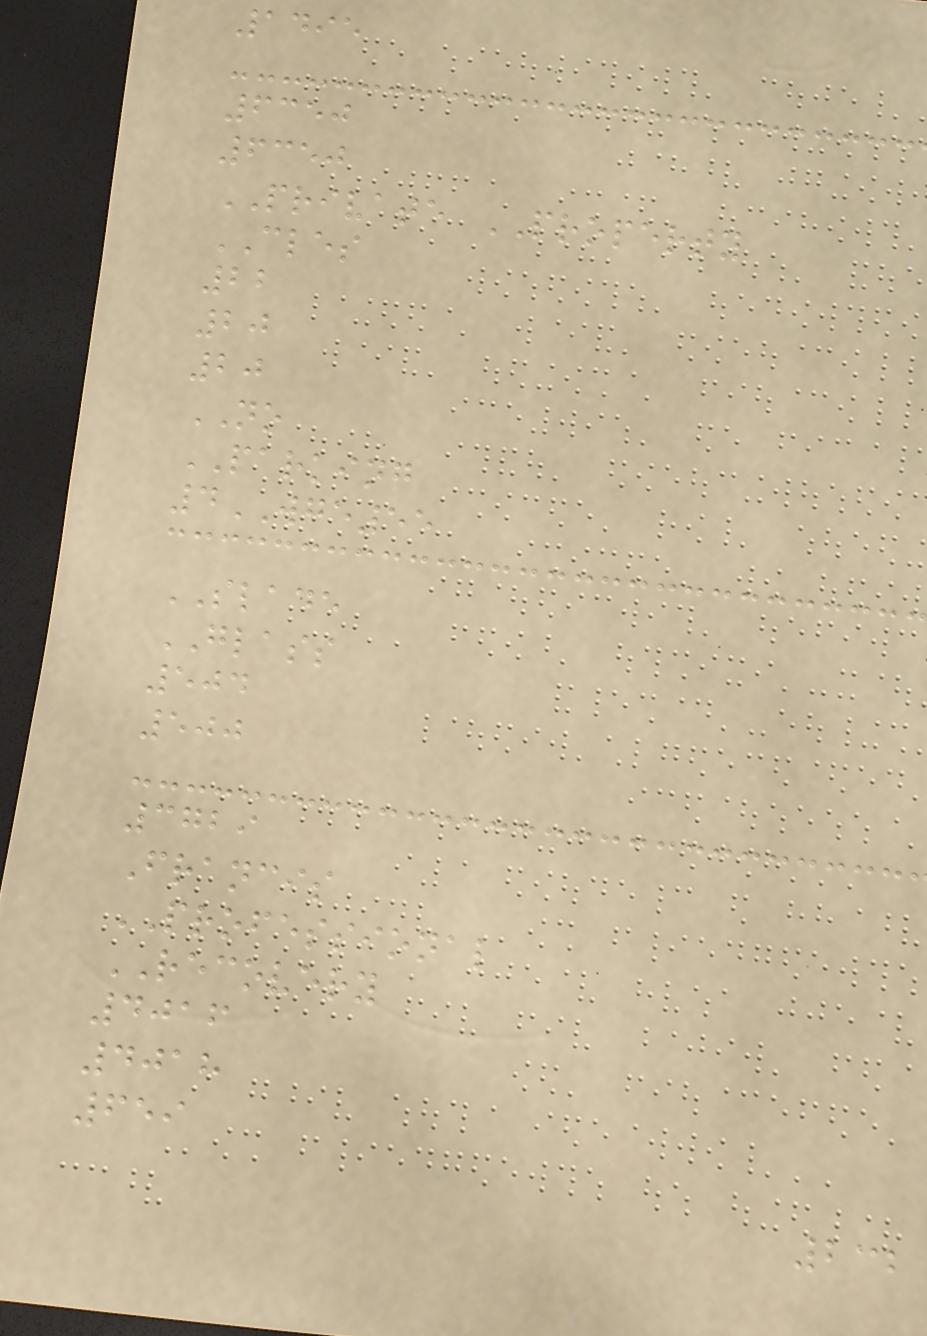1495
6350
6350
PRIVATE PROPERTY
CLES
22
20
20
NO
PARKING
4WGE55
SLADE
GLASS
504
500
3729
Francis
PROFESSIONAL
RECOVERY
4016
4018
659
232
